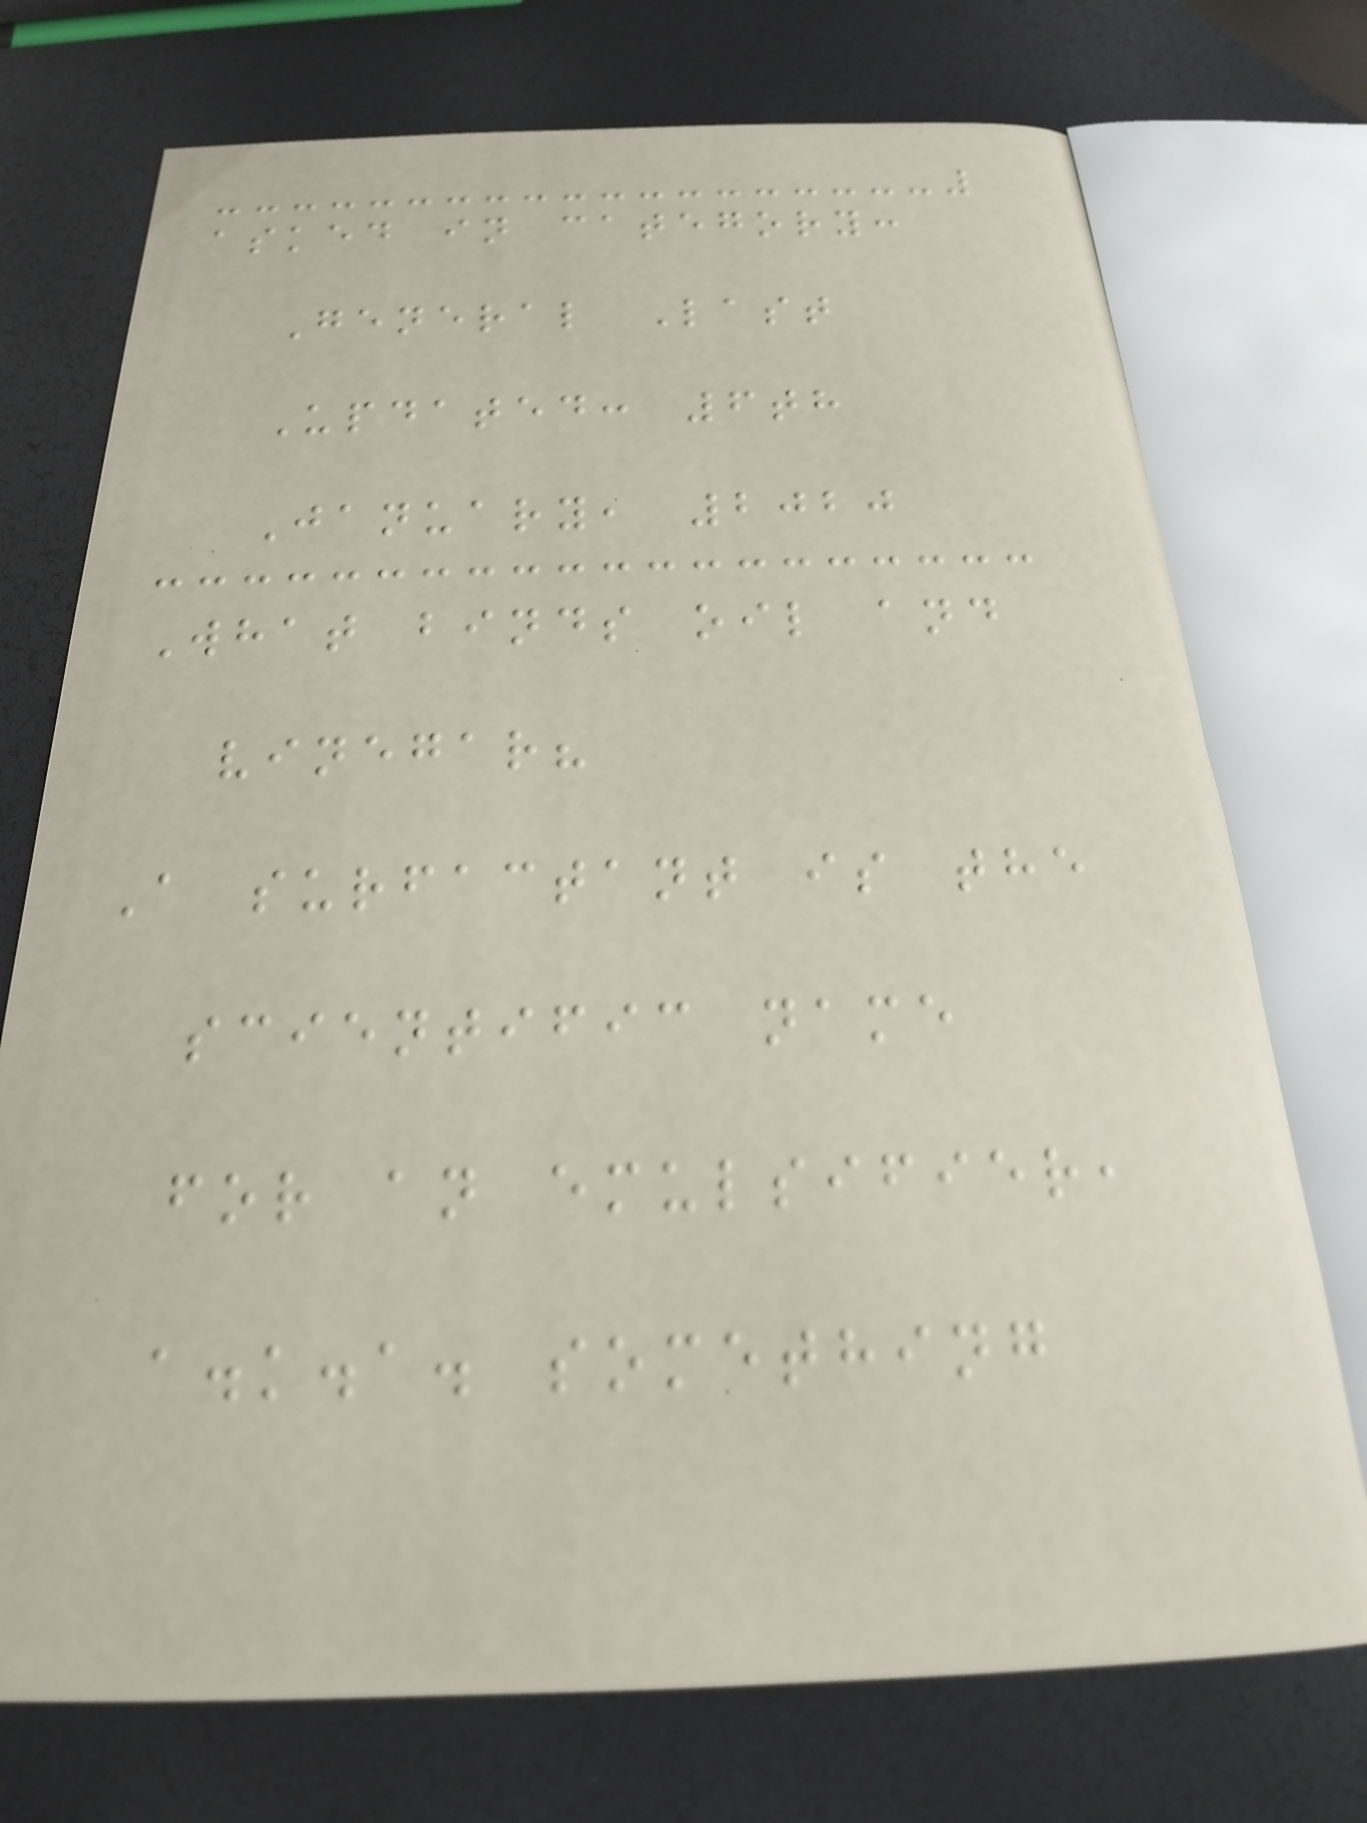asked in category:
General Last
Updated: 6th
January, 2020
What binds oil and
vinegar?
A surfactant is the
scientific name
for an emulsifier,
a.k.a. something
